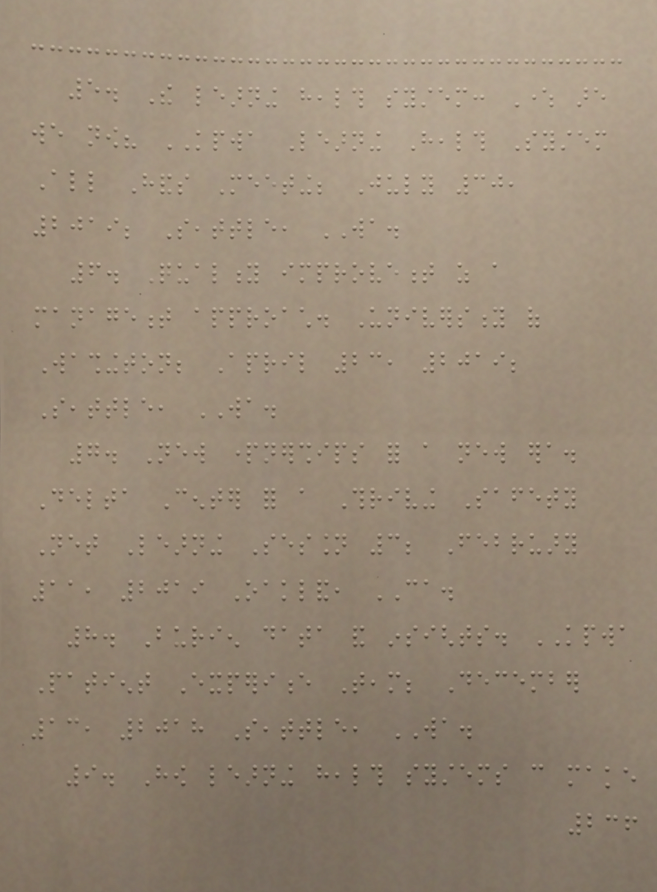5. The learning health system: Where are
we now? KPWA Learning Health System
All Hands Meeting; July 30,
2019; Seattle, WA.
6. Quality improvement as a
management approach. University of
Washington; April 23, 2019;
Seattle, WA.
7. New partnerships for a new era.
Delta Center for a Thriving Safety
Net Learning Session 3; February
11, 2019 Oakland, CA.
8. Burien data and insights. KPWA
Patient Experience Team; December
13, 2018 Seattle, WA.
9. How learning health systems can make
236
